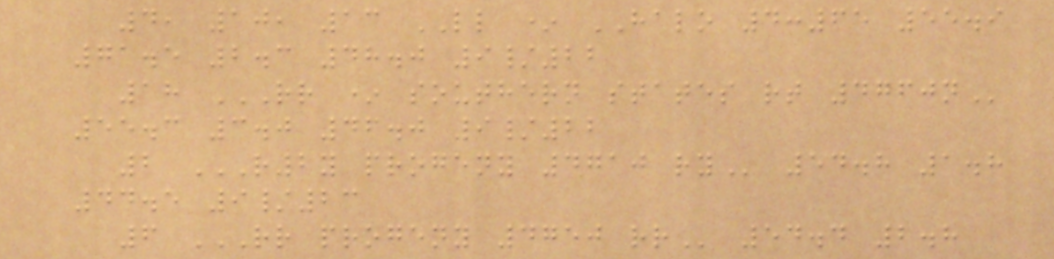4, 10, 13 LL * HALO 4:65 55.9
71.5 2.3 48.0 9/22
18 RR * SOUTHERN STATES RT 4760N
55.3 3.0 46.0 9/22
2 R2Y PROGENY 4710 RY 54.8 1.8
44.5 9/23
6 RR PROGENY 4750 RR 54.4 2.8
